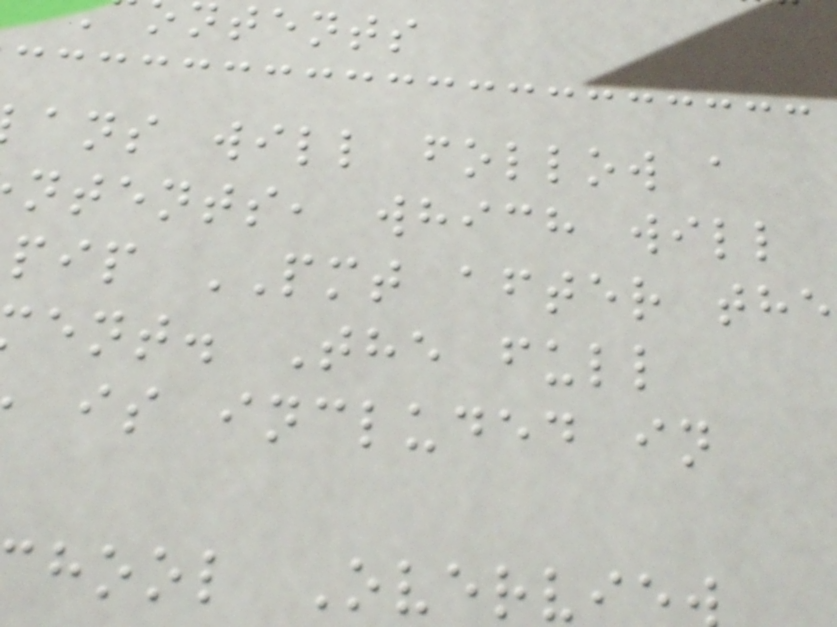ans will follow a
ntents, which will
pip PMT after the
ent. The full
is included in
hool Overvi
